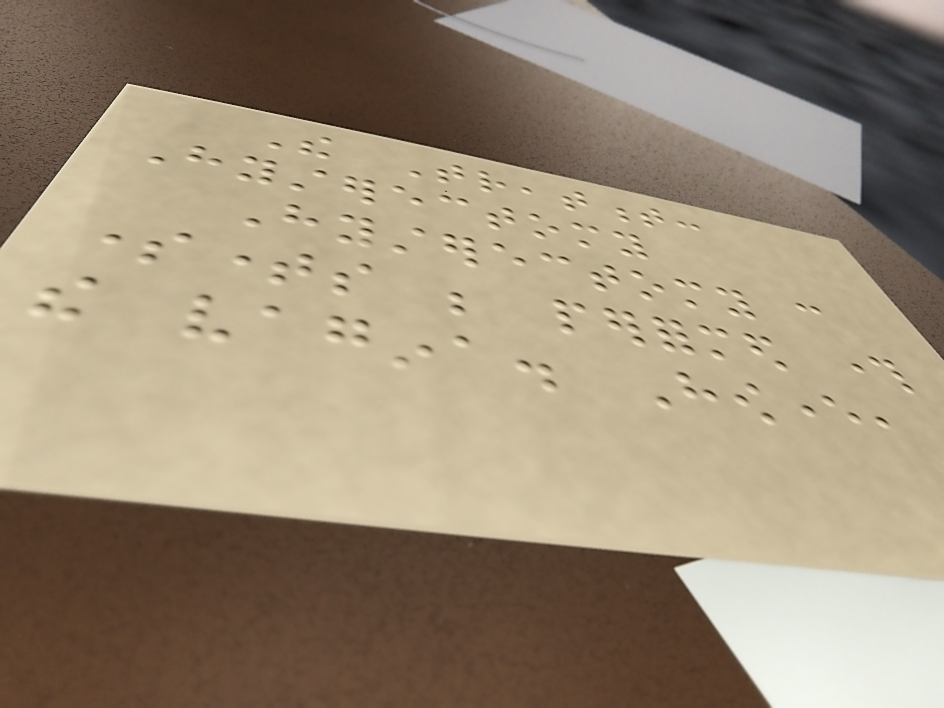The Treatment:
Hysterectomy
Hysterectomy can
sometimes be performed through
the vagina. However,
